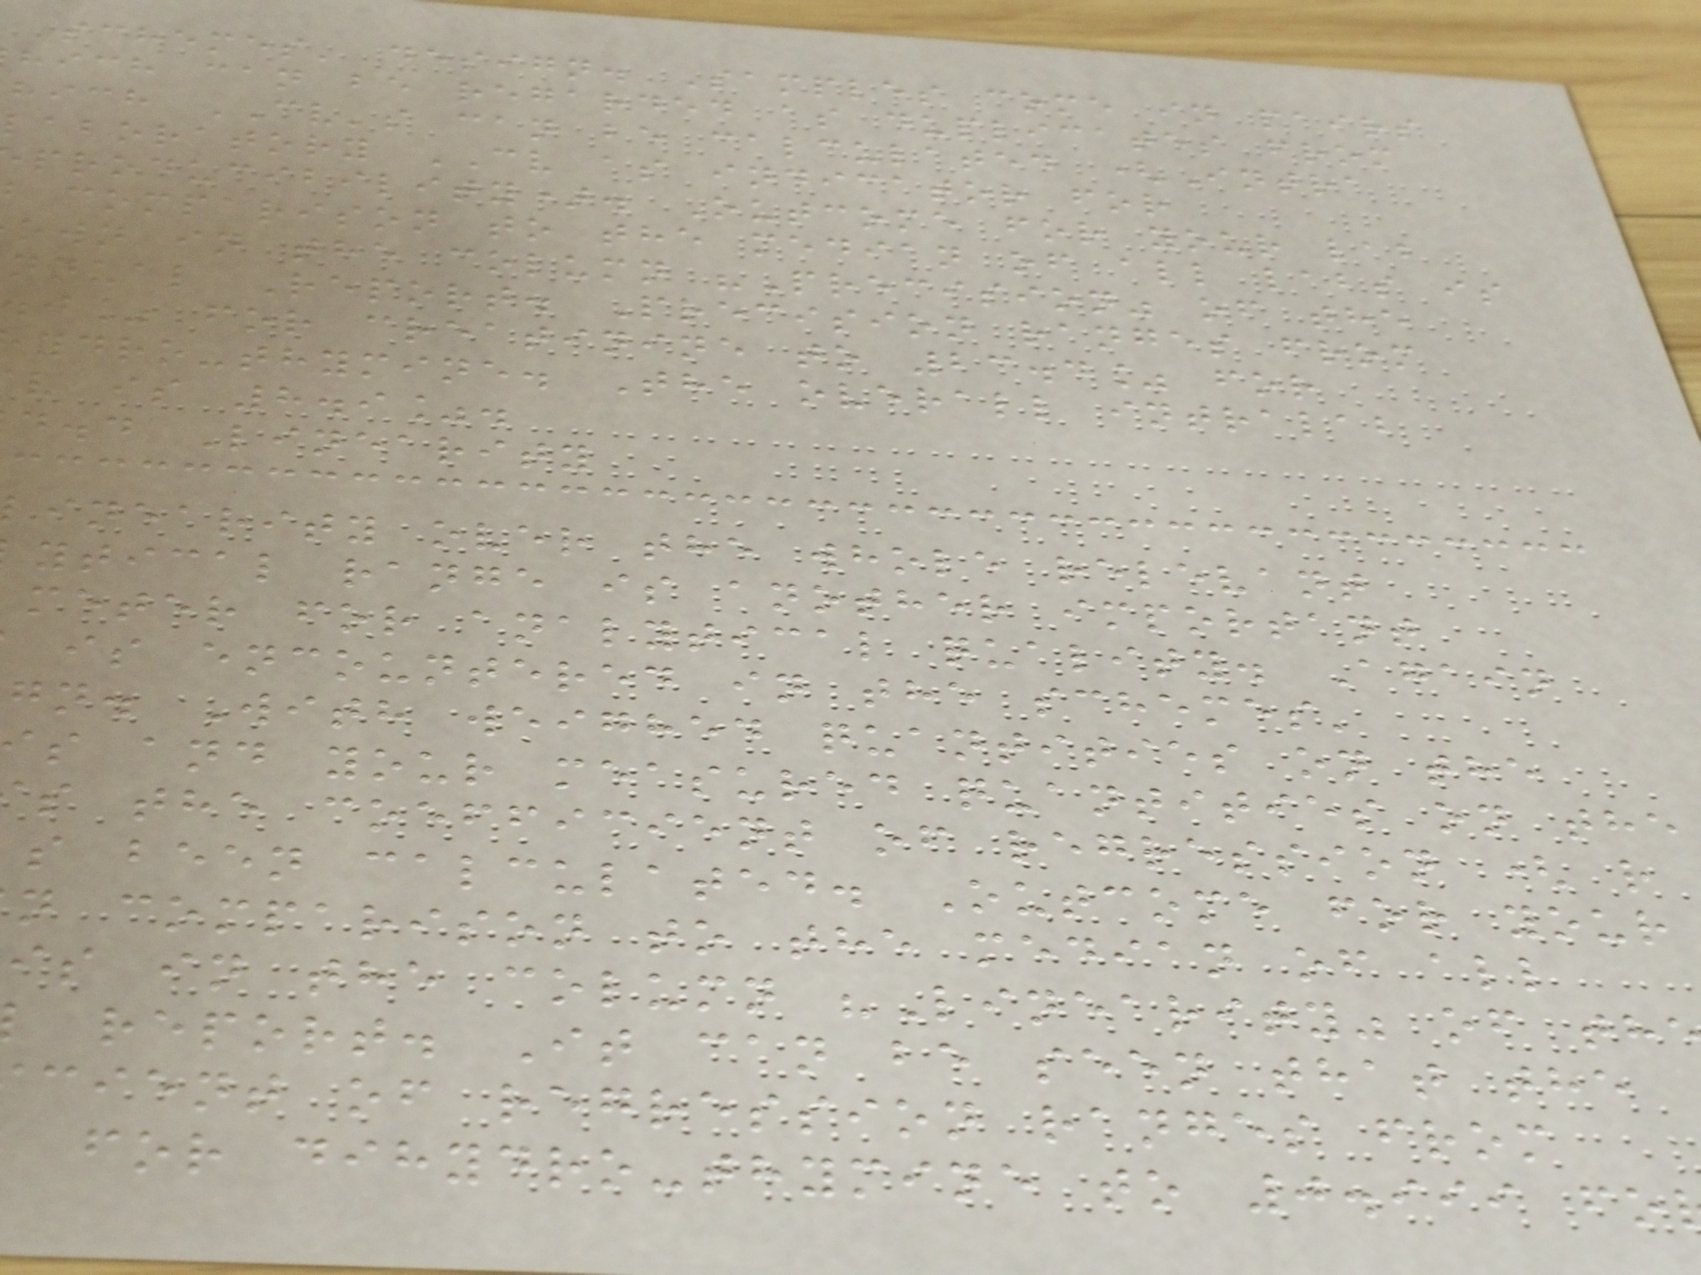schemes' design. Samples come in pairs
hich can be regarded as duplicates from
hich CV's can be calculated (Intra
laboratory CV as indicator for
producibility). Outcome for your lab
comparison to the median of all labs is
own in the column "Precision" of the
nnual Report. Precision ranges from
.j% for creatinine to 23.4% for
ydro-thymine. The overall intralab
v is 8.9%.
d.d Linearity
inearity over the whole relevant
ytical range is another important
meter for analytical quality. Again
is encountered in the schemes'
gn. With weighed quantities on the
s and your measured quantities on the
s the coefficient of regression ( r
s been calculated. Outcome for your
n comparison to the median of all
is in the column "Linearity" of th
report. It can be seen that the
cient of regression ranges from
for dihydro-thymine to 0.999 fo
